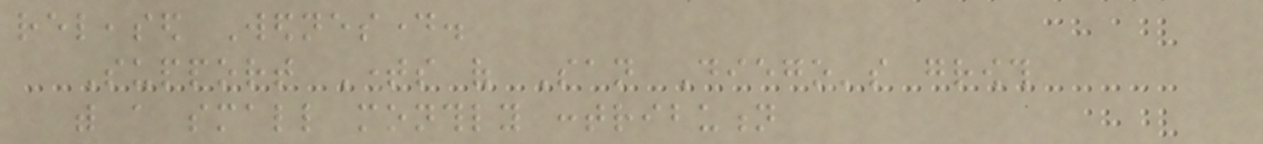released Wednesday.
Support Times of San Diego's growth
with a small monthly contribution
